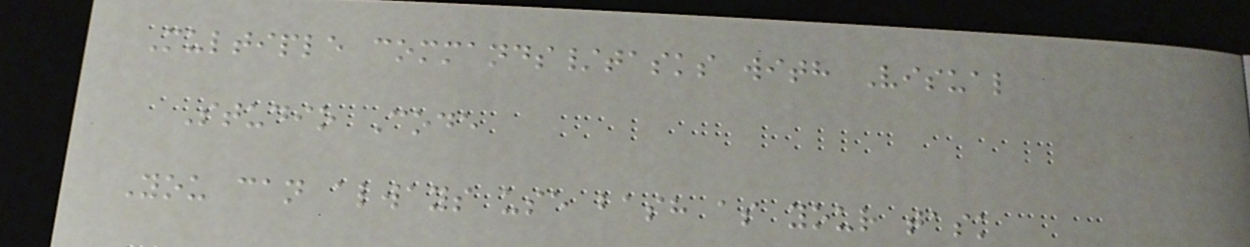Multiple commands/tasks with Visual
Studio Code
You can always use bash as your task
